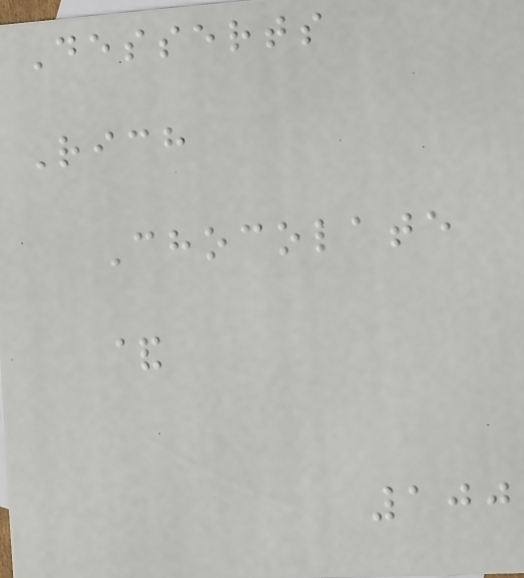Desserts
Rich
Chocolate
&
100
